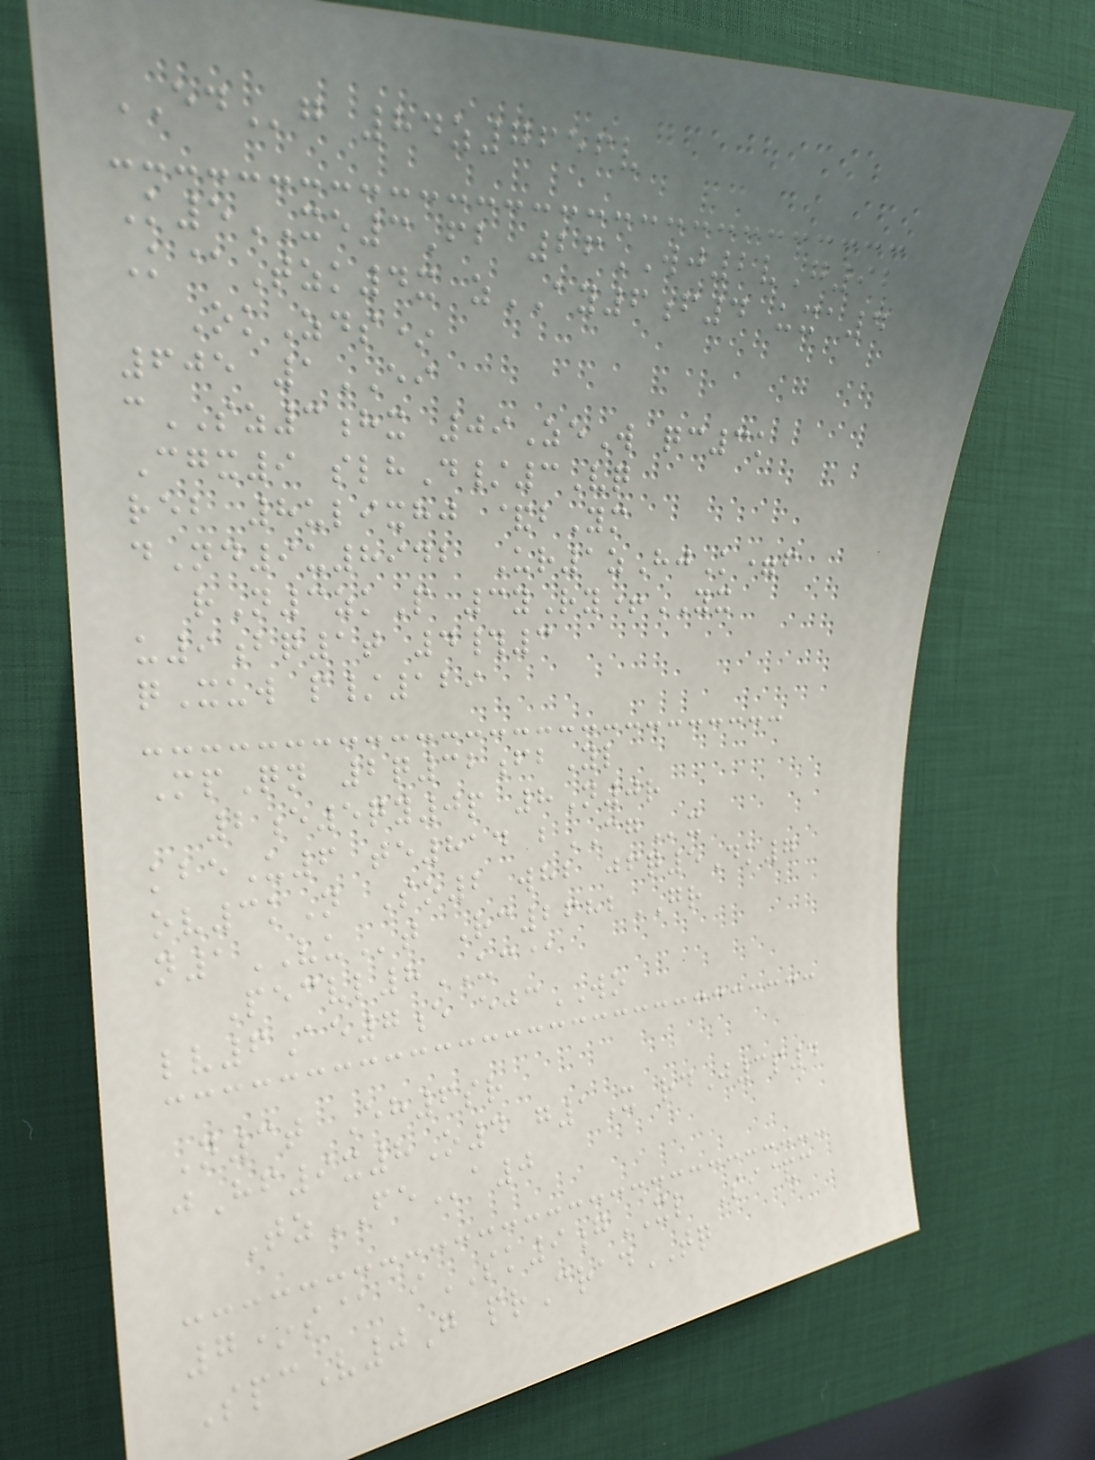EDg 84z7656v
K5XE3Fb 26WJ2vG92
K@Tzk4x zAY6f4 uxa4
OkZds*
605 1EI
cSZ3hx 09ZeW qc3k
Cgx9 slhD/3Vq
reb 8ulixhj &bYm
dNd9u8942 Ur1zHjK=f
rN3zkP 3yRy+YX
u9bq1t 4#3
qXuw p/129
MpQn 2q32fbYl
2e5qy0p 8N0r
kbeU6 te814 bCGx
ov3kN So2 whb jfq5Dk7
n1VUt Rc2682GR
Pecvl8UC@
lv6Ae7e ejcWO
N3t Eh6sr
jHf9x8O4 g1X rdJ3p4
TzFEa0
7*s@ iSK9gXL Si&c
SpcV0G prCradTQ
